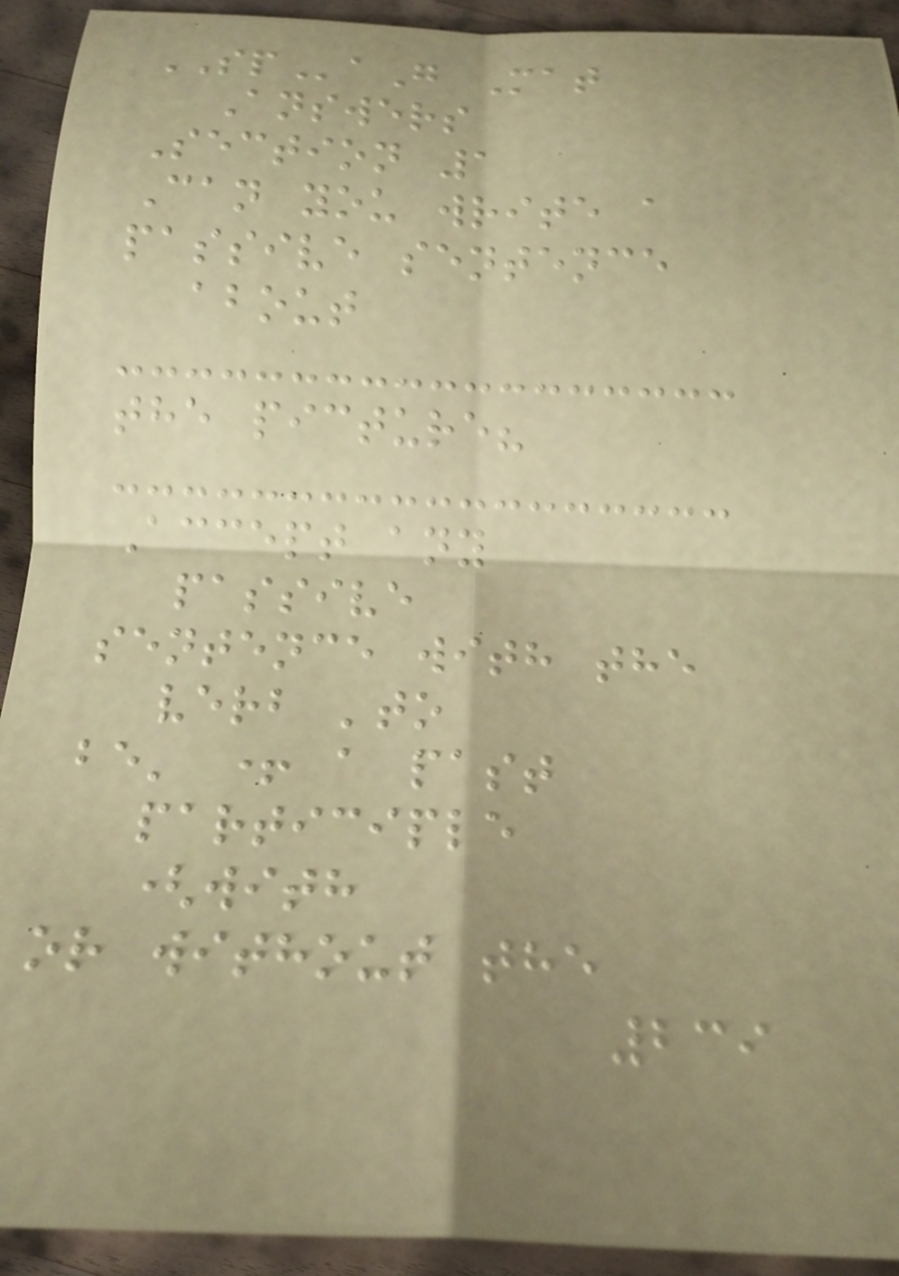SPaG Mat
Answers
Section 1
Can you write a
passive sentence
about
the picture?
Accept any
passive
sentence with the
verb 'to
be' + a past
participle
(with
or without the
239
